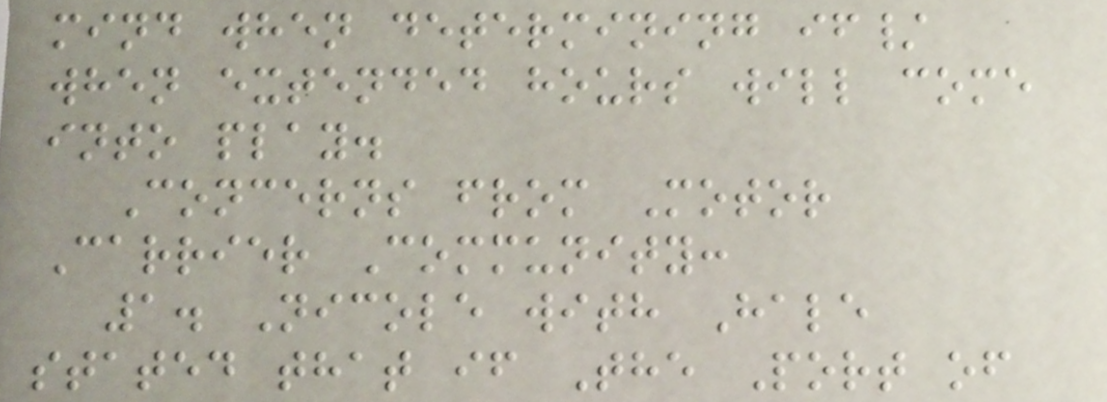mind when determining if/
when extended hours will come
into play.
Concerns from Motor
Carrier Community:
1. Nicole with Hale
stated that if The Port of
